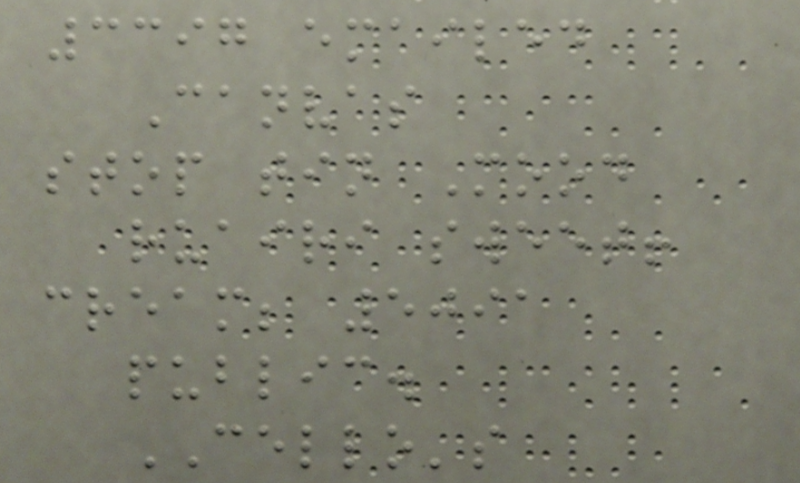3397 emailed
Canvas
stop tin Mood
ruairi sweet!
cream; 5091
public.
CELLO's
